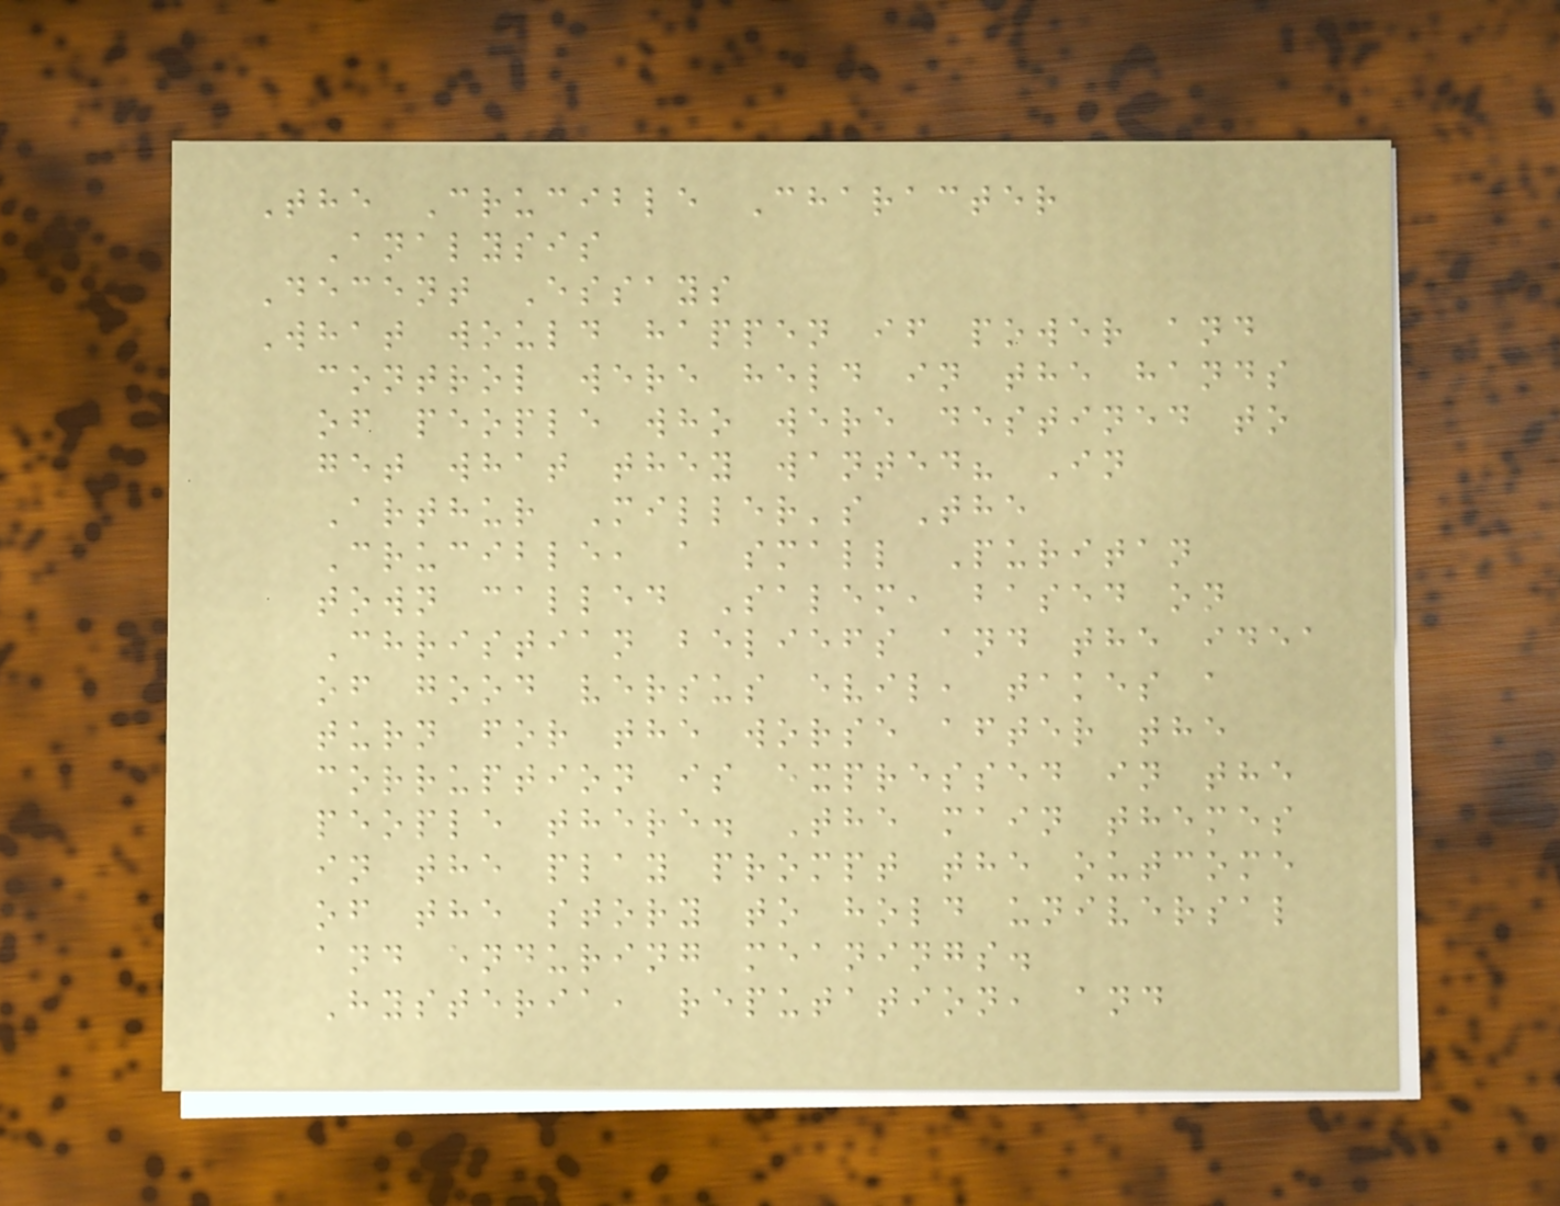The Crucible Character
Analysis
Decent Essays
What would happen if power and
control were held in the hands
of people who were destined to
get what they wanted? In
Arthur Miller's The
Crucible, a small Puritan
town called Salem, based on
Christian beliefs and the idea
of good versus evil, takes a
turn for the worse after the
corruption is expressed in the
people there. The main themes
in the play prompt the outcome
of the story to hold universal
and enduring meanings.
Hysteria, reputation, and
